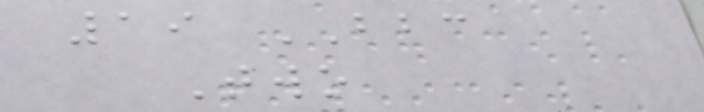19 BBC
Two
